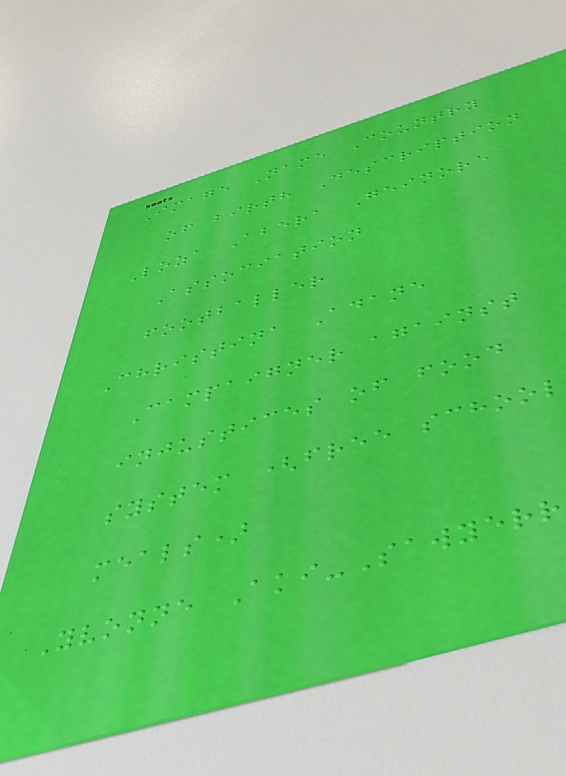Image Name Country
of birth Description
Loza Abera Geinore
Association
footballer
Christina Adane
Campaigner against
injustices of food
system (free school
meals)
Yvonne Aki-Sawyerr
